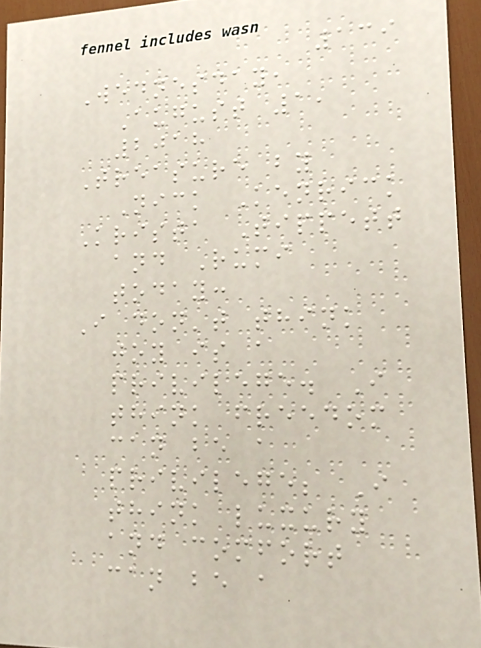139
Wednesday,
August 1,
2018
Treasure by
Nick Kenrick
Krista Tippett
and Rumi
today:
I don't think
joy is a
privilege. I
think freedom
can be a
privilege; I
think luxury
and comfort
can be a
